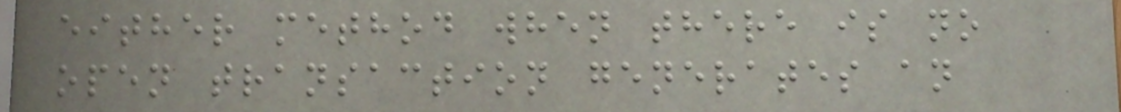either method when there is no
open transaction generates an
